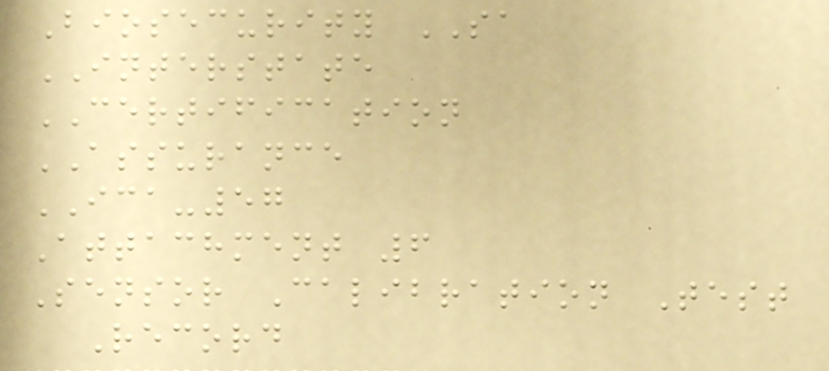Biosecurity SA
INTERSTATE
CERTIFICATION
ASSURANCE
ICA-57
Attachment 6
Sensor Calibration Test
Record
